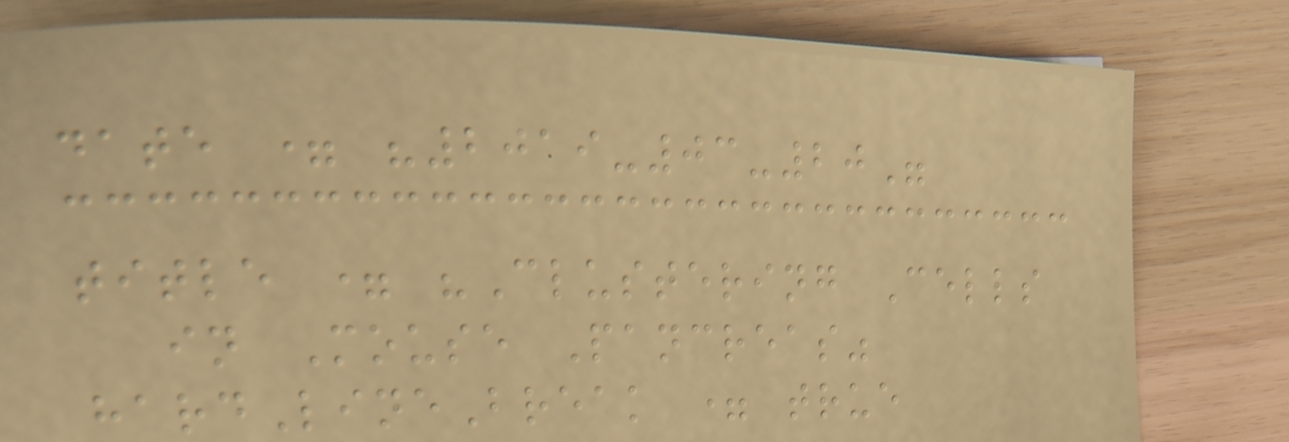date = "2019-03-20"
title = "Clustering Cells
in Mouse Pancreas"
hardLineBreak = true
